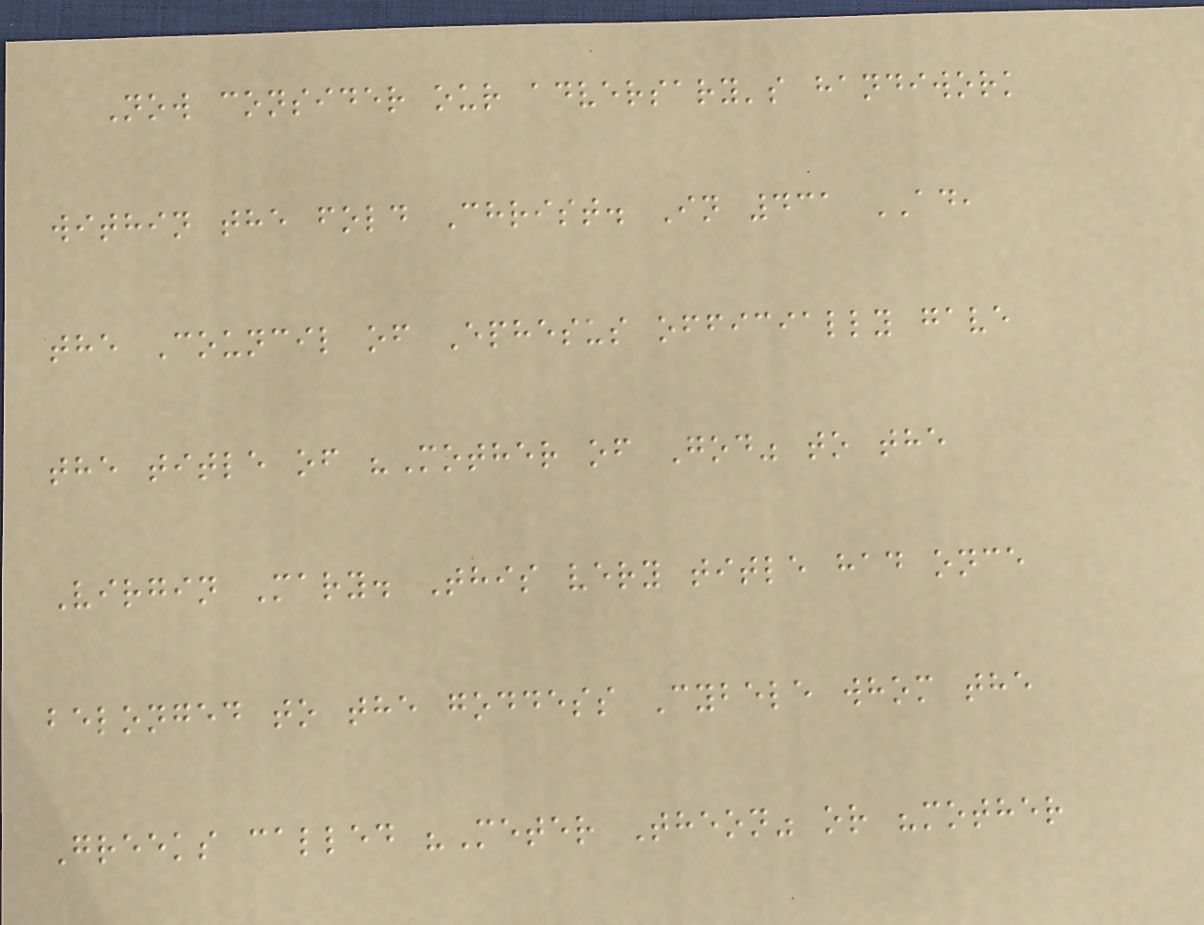Now consider our adversary's handiwork
within the fold Christ. In 431 AD,
the Council of Ephesus officially gave
the title of "Mother of God" to the
Virgin Mary. This very title had once
belonged to the goddess Cybele whom the
Greeks called "Meter Theon" or "mother
